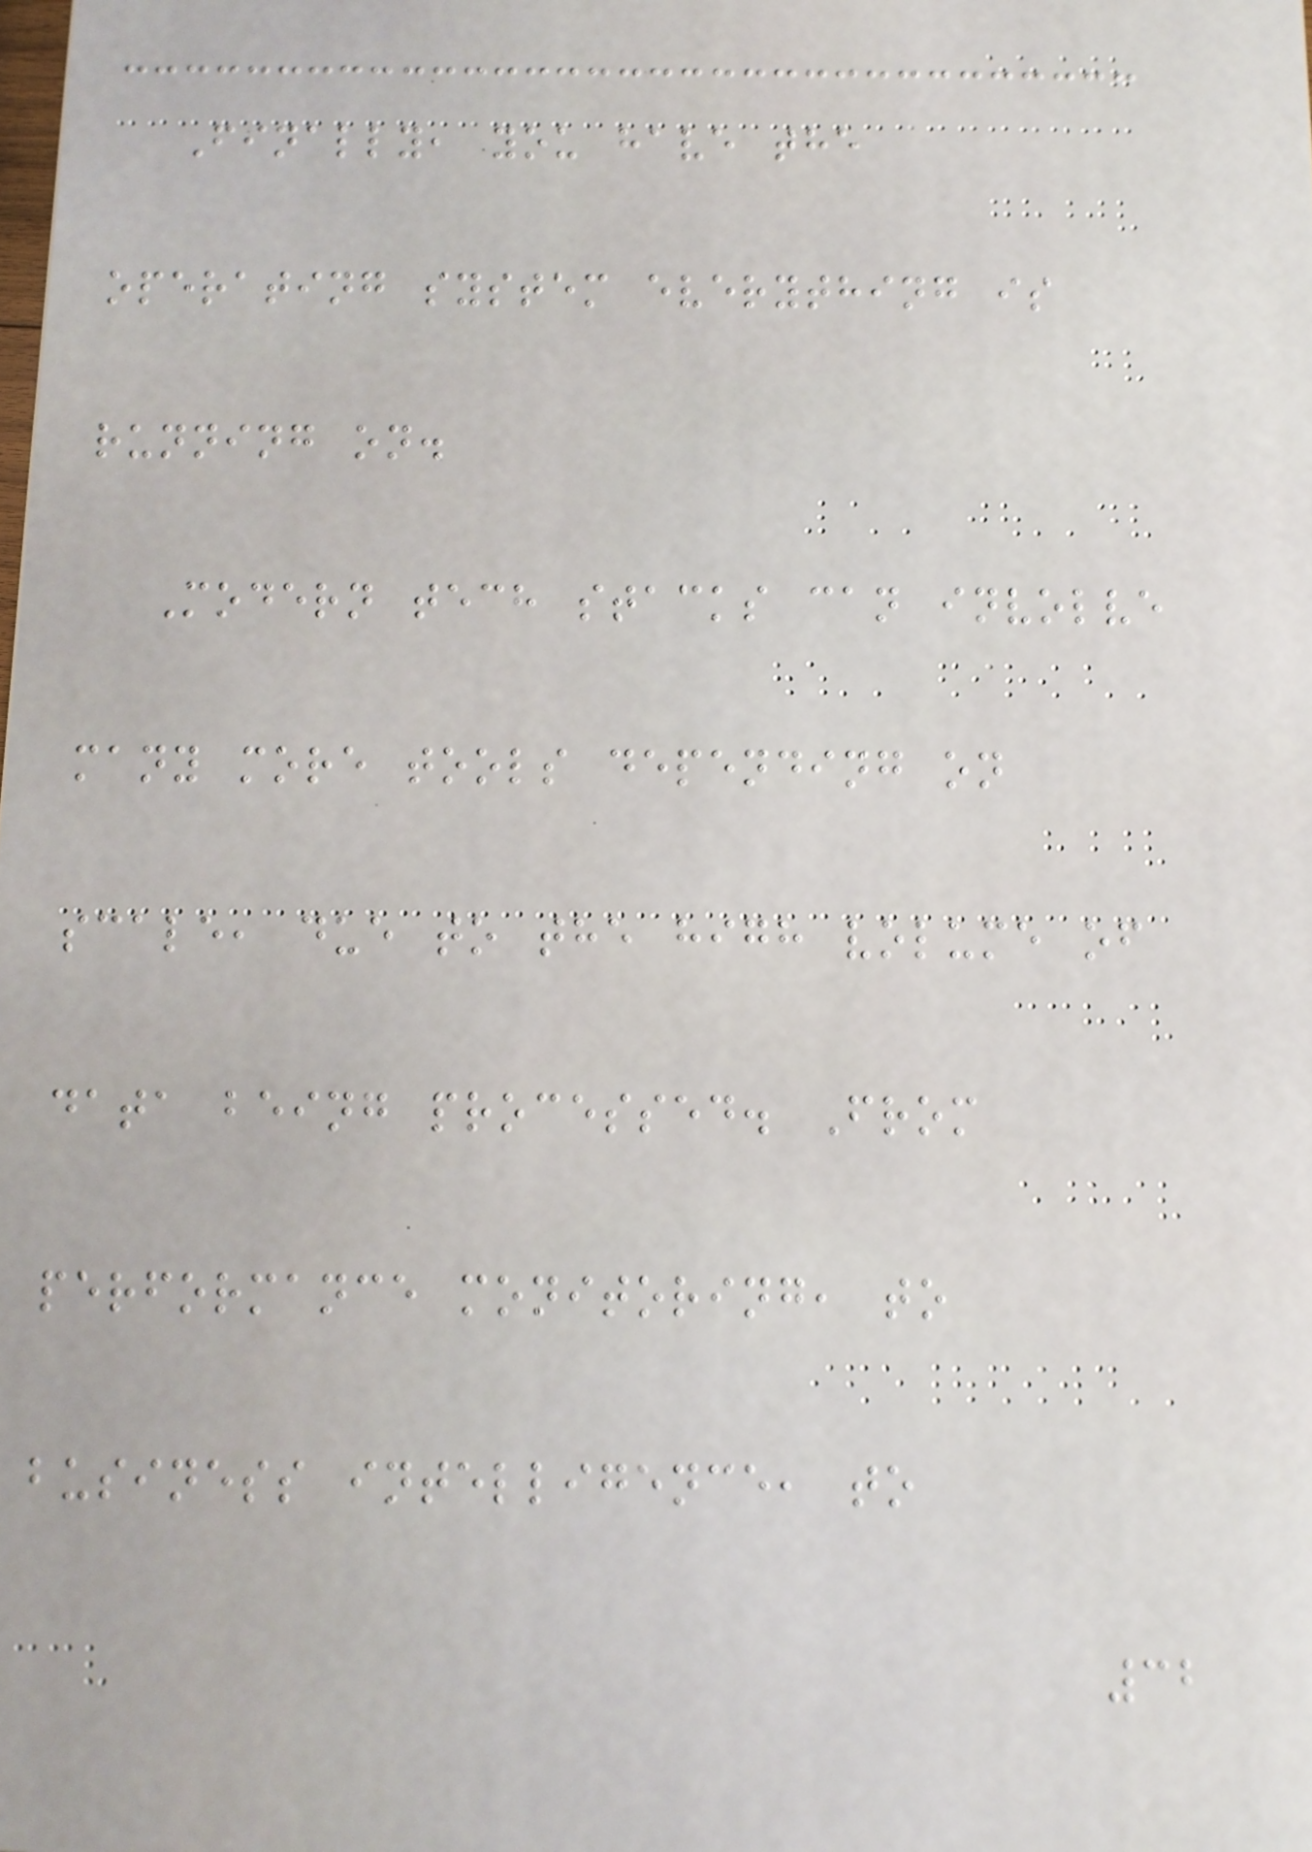Finally, you have the
operating system everything is
running on.
Modern tech stacks can involve
many more tools depending on
scale, due to the high volume of
data being processed. From
performance monitoring, to
business intelligence, to
32
